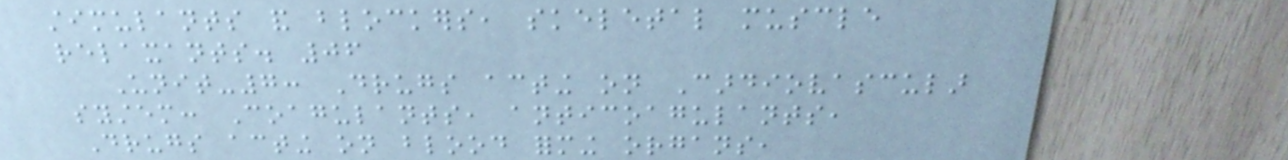stimulants and blockers, skeletal muscle
relaxants. 06
Unit-7: Drugs acting on Cardiovascular
system: Coagulants, anticoagulants,
Drugs acting on blood forming organs,
